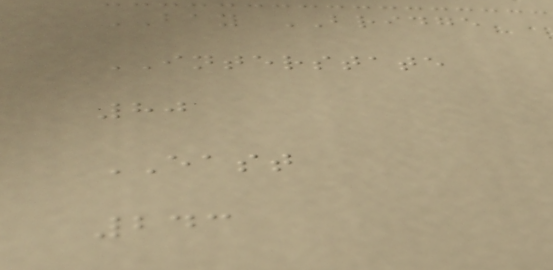BAY BRIDGE
INTERSTATE
80
EAST
243
